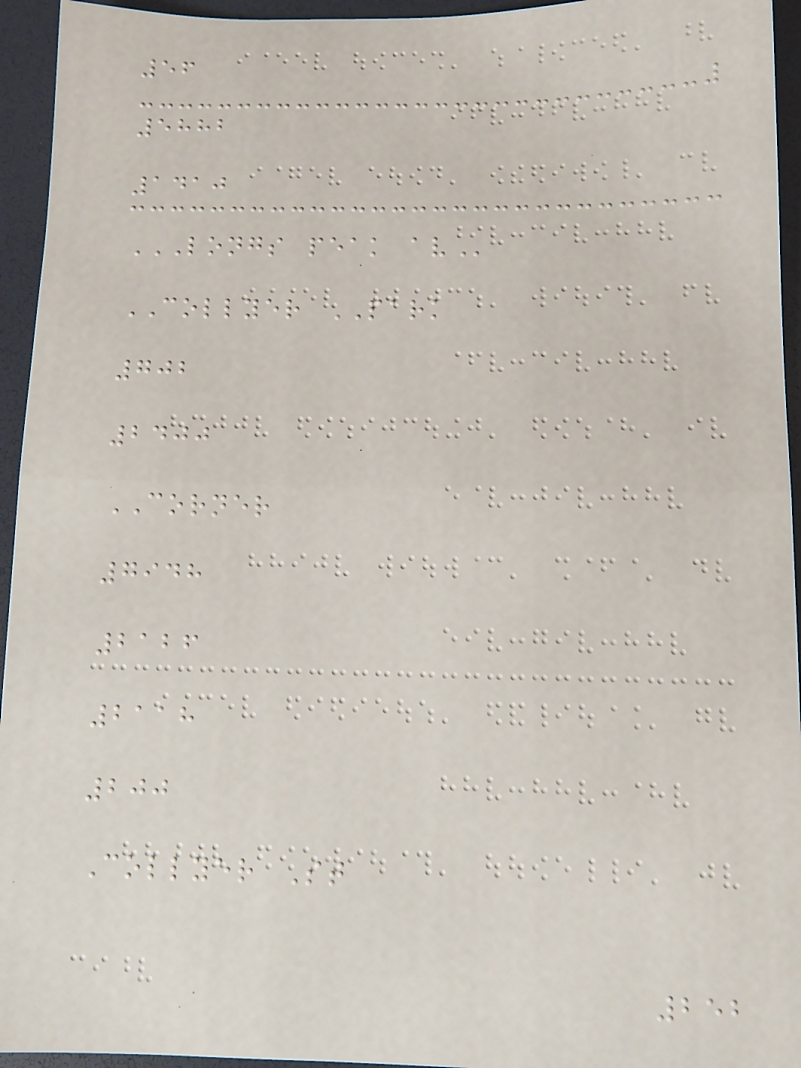56
5882
1410
LONGS PEAK AV
COLLYER PARK
702
2400
CORNER
7948
2126
2118
200
Collyer St
252
